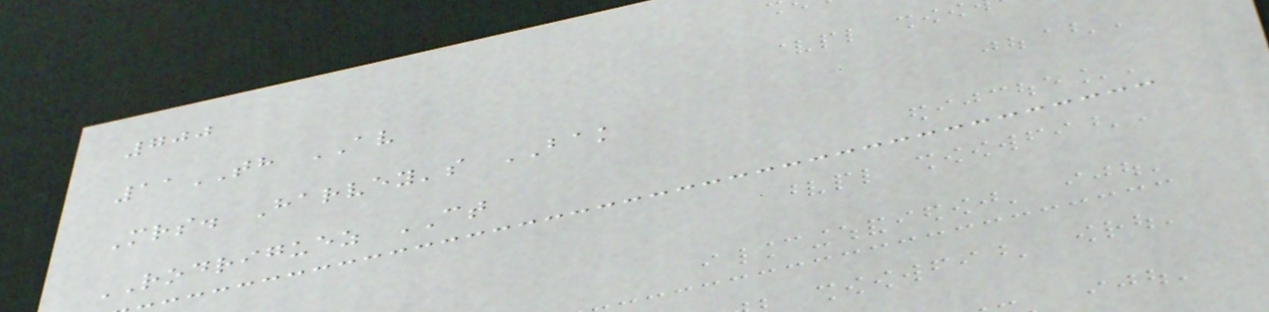700
11TH AV
Mrs. Harvey's BAK
RODRIGUEZ CT
